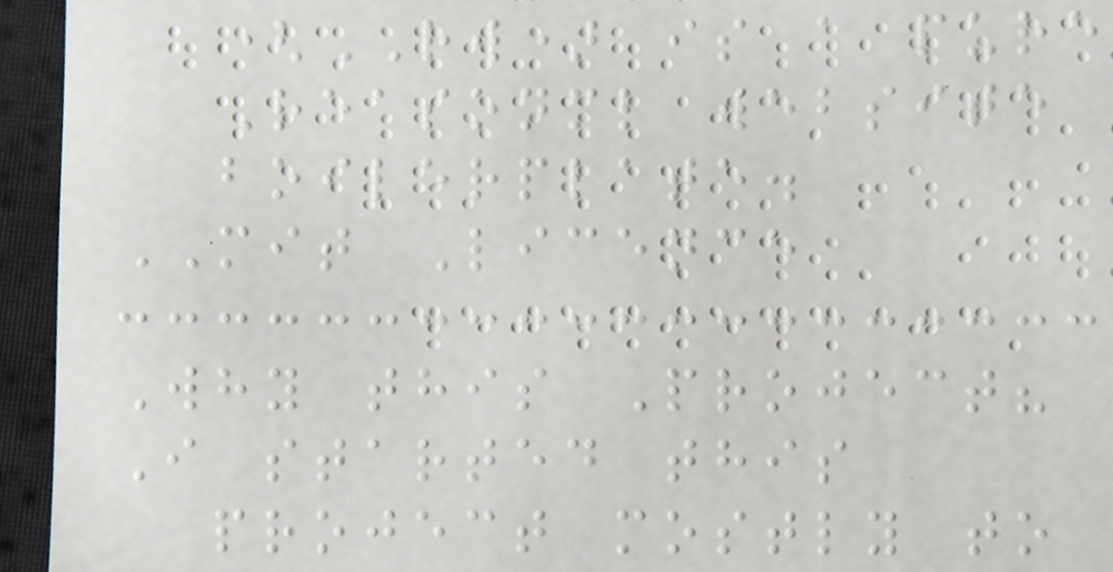(RW) is a pure
Reasonml website
boilerplate.
MIT Licence
Why this Project?
I started this
project mostly to
